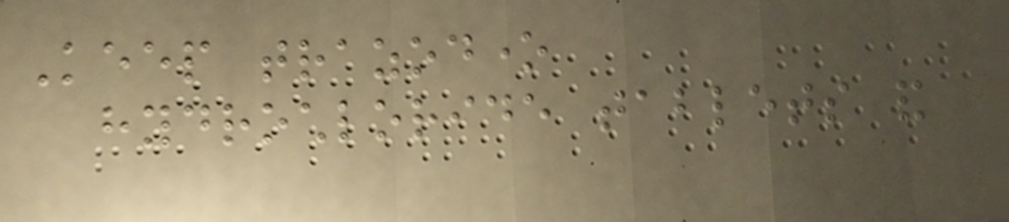Keep trazodone
hydrochloride tablets and
